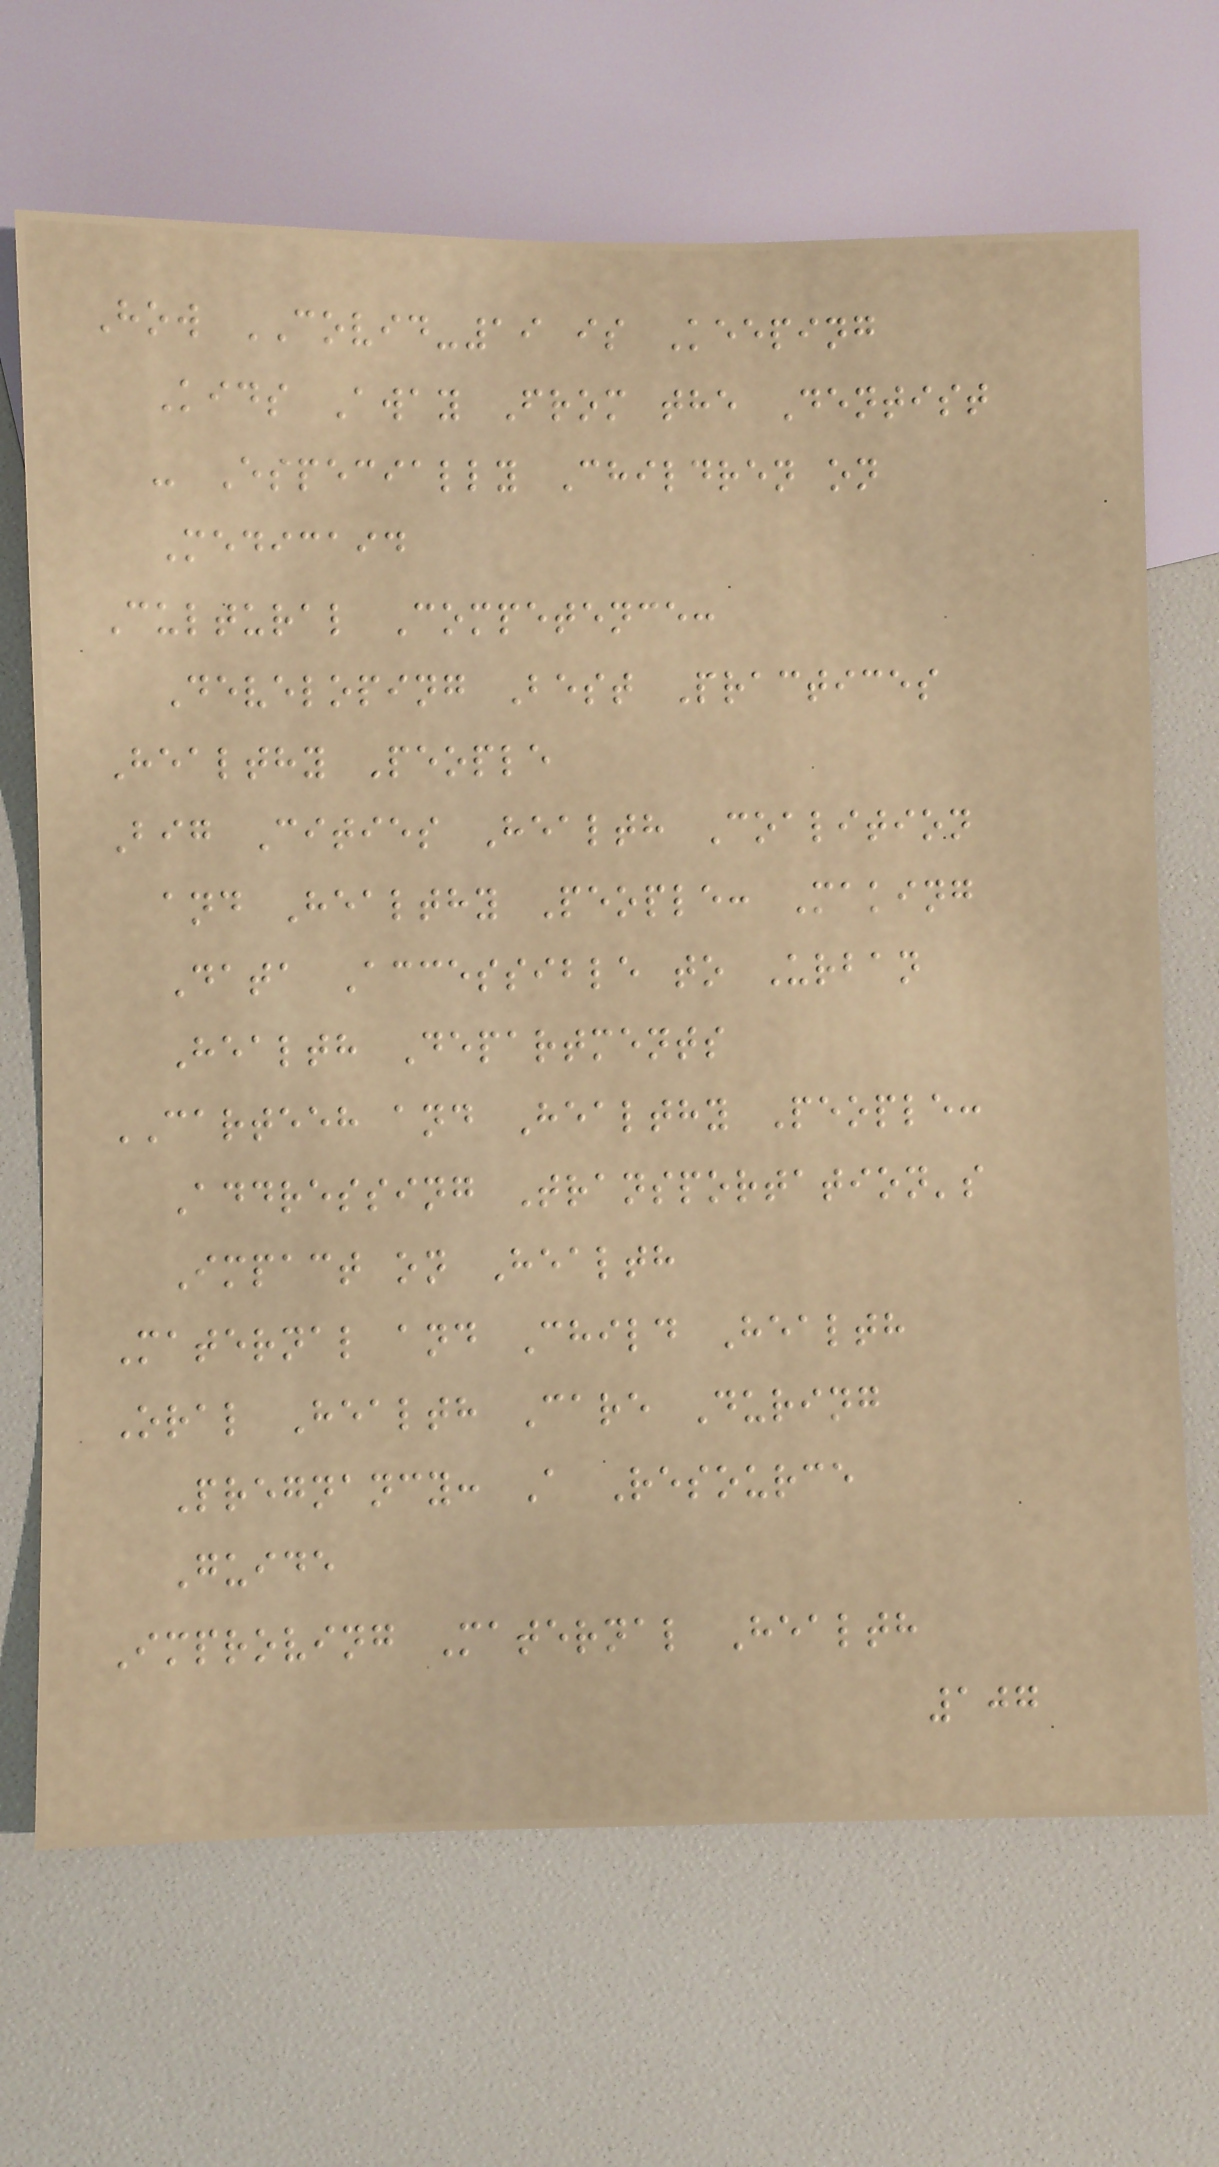How COVID-19 is Keeping
Kids Away From the Dentist
- Especially Children on
Medicaid
Cultural Competence:
Developing Best Practices
Healthy People
Big Cities Health Coalition
and Healthy People: Making
Data Accessible to Urban
Health Departments
CARTEEH and Healthy People:
Addressing Transportation's
Impact on Health
Maternal and Child Health
Oral Health Care During
Pregnancy: A Resource
Guide
Improving Maternal Health
107
